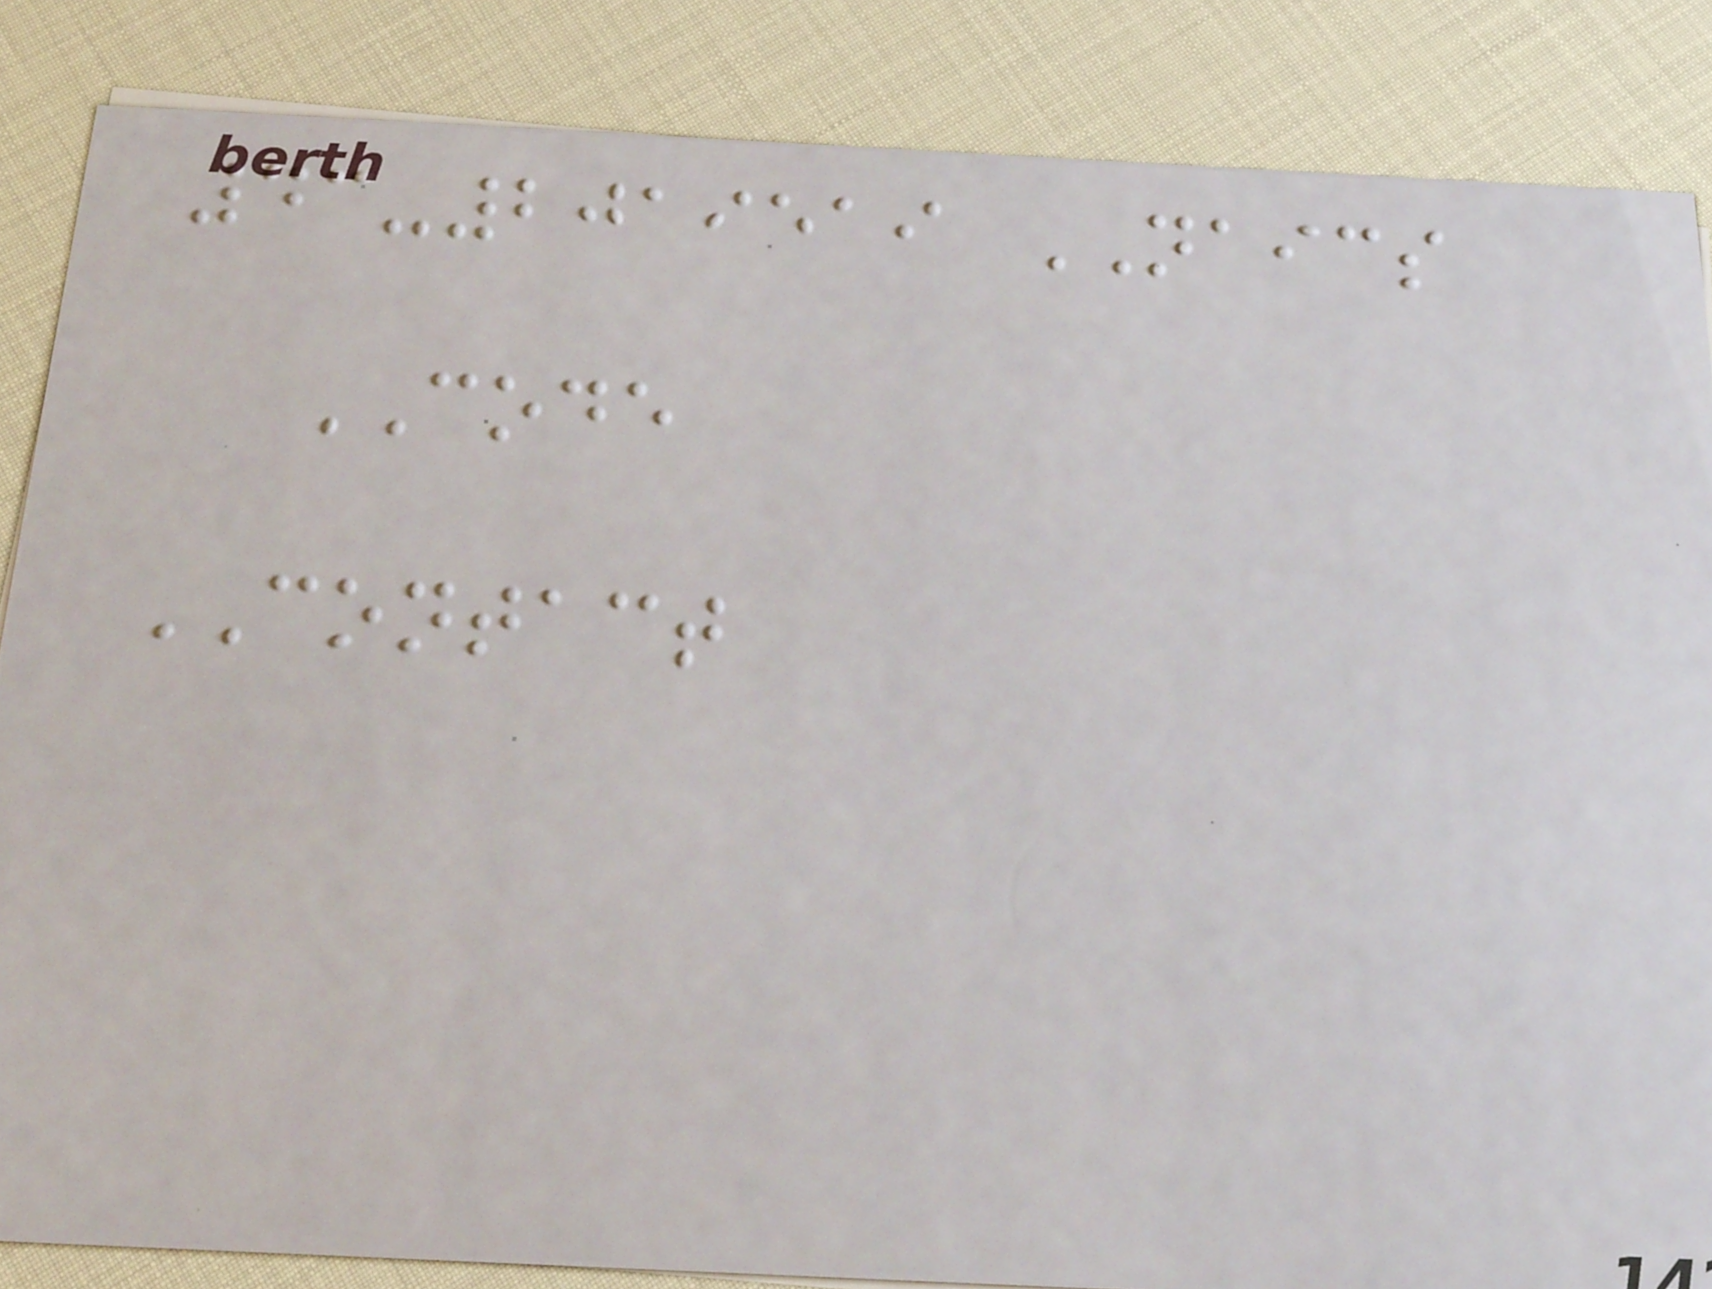43-2019519 NAICS
CODE
CONTACT
